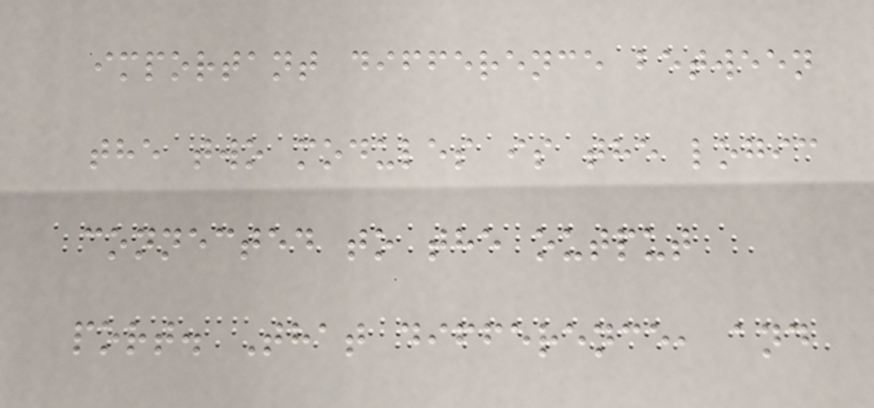important difference between
the two modules is the logic
connected to the output
port. That difference, and
